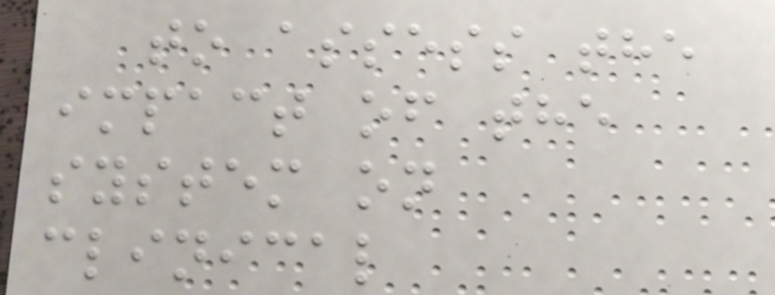to assess the
impact of the
system on
clinical
